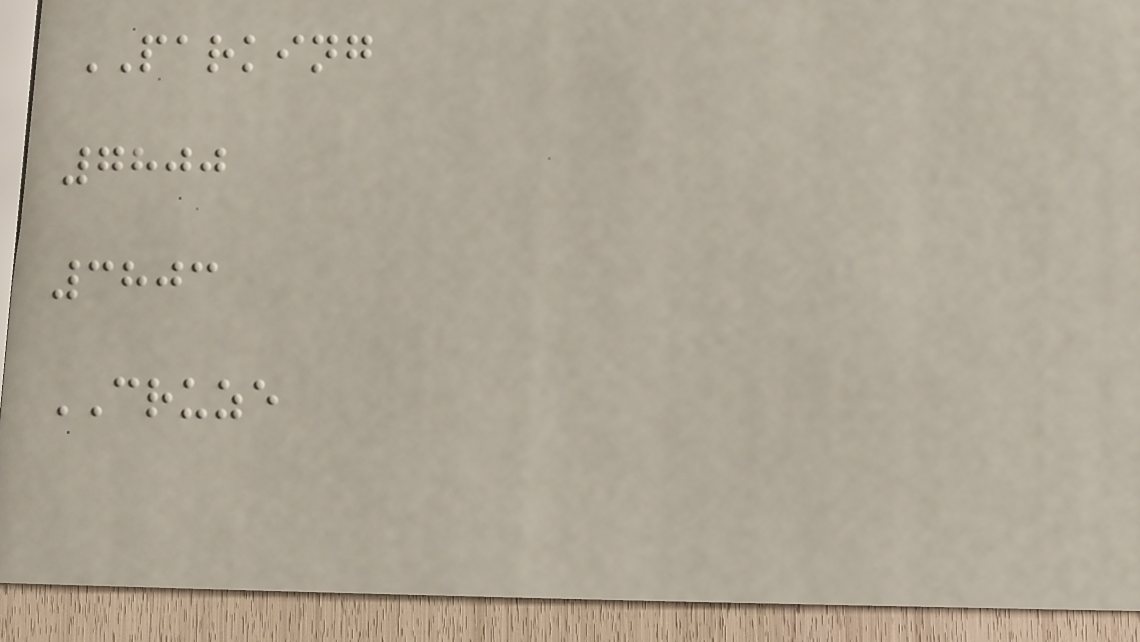PARKING
7800
3803
CRUZE
